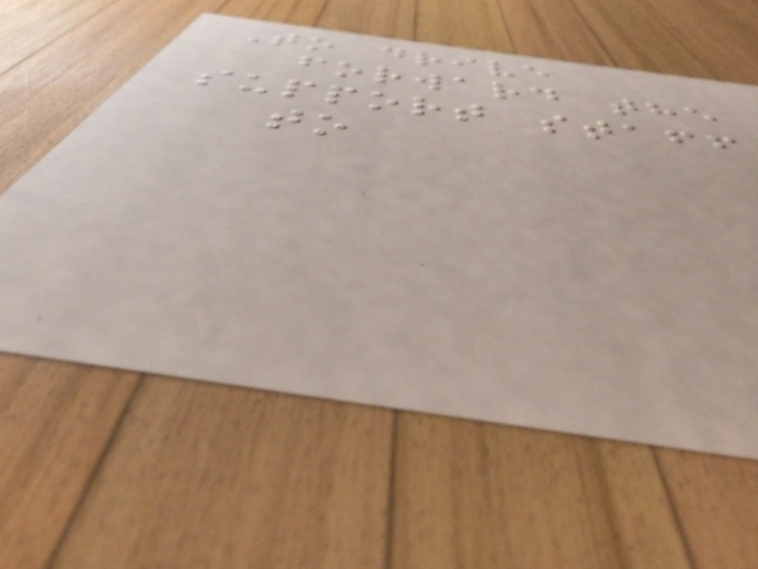To drive
forward the
support staff
to
